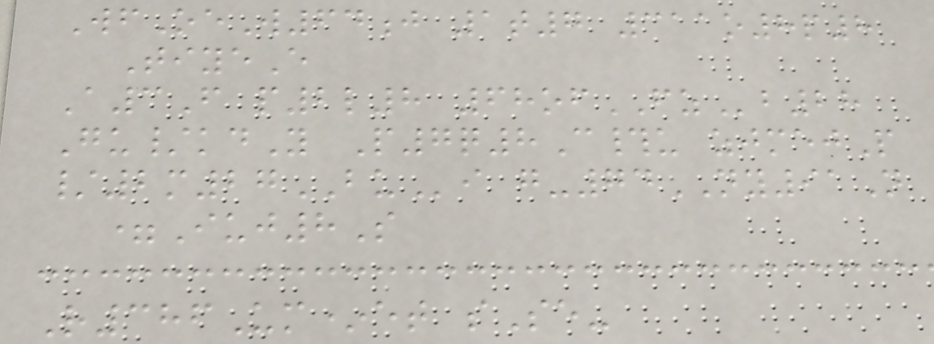WfOeW64j 1t7 311o8p8
TiyeE
A3F p2l8 68ofFZb28
Gu/kdY P7q8C#u zjmejP
/2m27BUi g-74NY91N
=Iuj8S
R386Um*et sSe-
